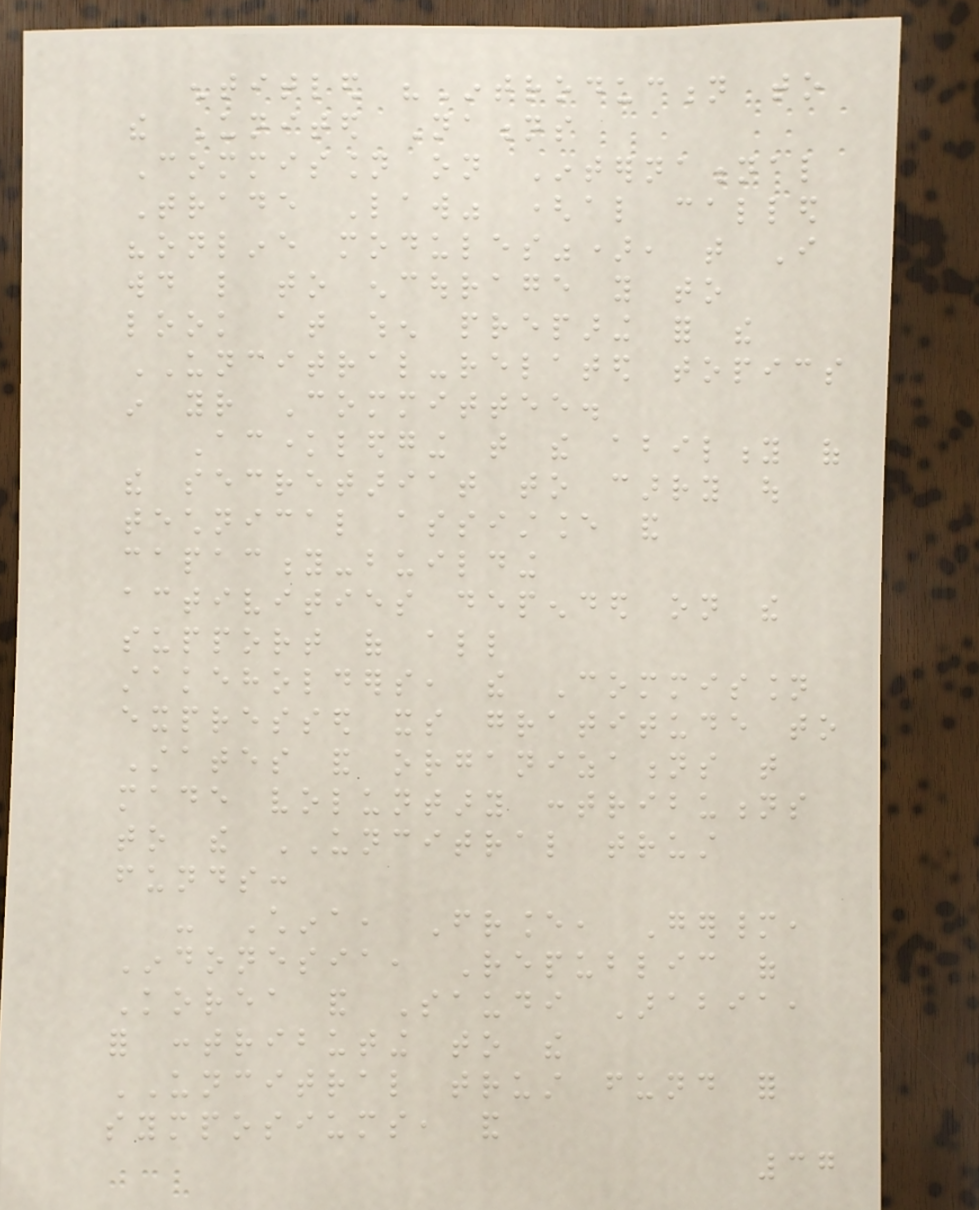entitled "Introduction to
the United Nations
Commission on International
Trade Law" (also called
"online modules"), that I
would like to encourage you to
look at when preparing for the
UNCITRAL-related topics
in your Committee.
Acknowledging that the ability of
the secretariat to carry out
technical assistance and
capacity-building
activities depended on the
support of all
stakeholders, the Commission
expressed its gratitude to
States and organizations that
made voluntary contributions
to the UNCITRAL trust
funds:
- China, France, Germany,
Indonesia, Republic of
Korea and Saudi Arabia,
for contributing to the
UNCITRAL trust fund for
symposiums, and
37
